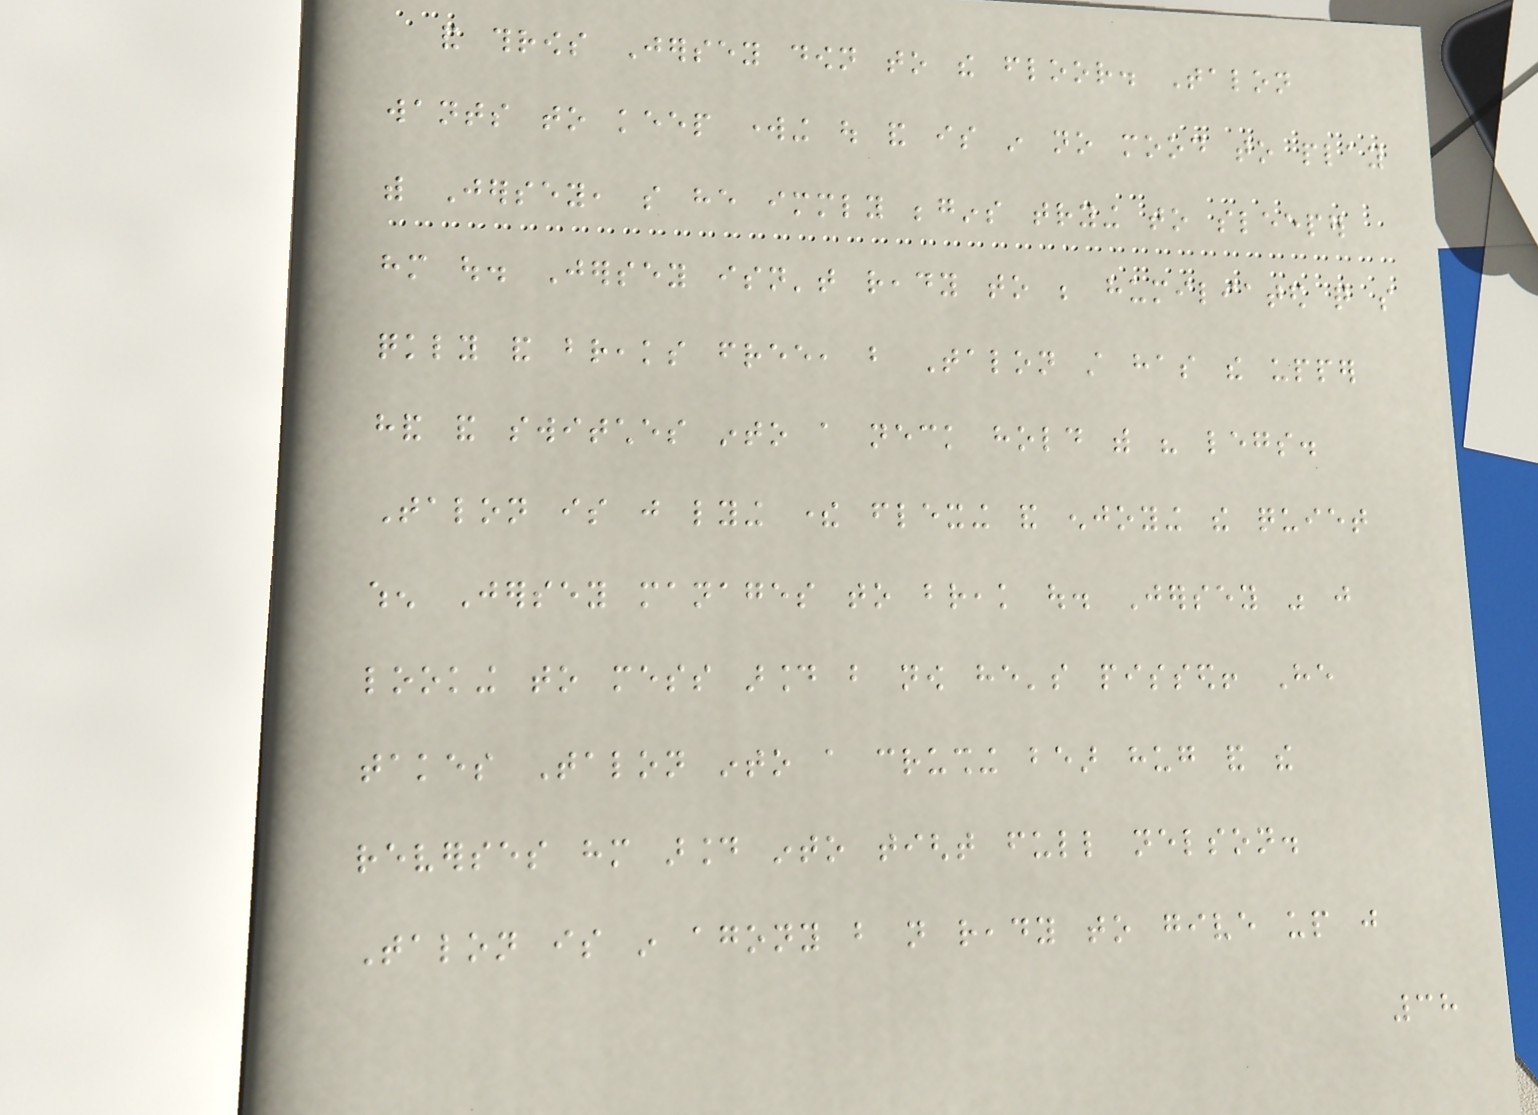and throws Jersey down to the floor. Talon
wants to keep working out and is in no mood to play
with Jersey, so he immediately begins trying to sleeper
him out. Jersey isn't ready to be humiliated quite so
quickly and breaks free, but Talon still has the upper
hand and switches into a neck hold with his legs.
Talon is just lying there flexing and enjoying the quiet
when Jersey manages to break out. Jersey was just
looking to mess around but now he's pissed! He
takes Talon into a crushing bear hug and the
reverses him around into tight full nelson.
Talon is in agony but not ready to give up just
38
